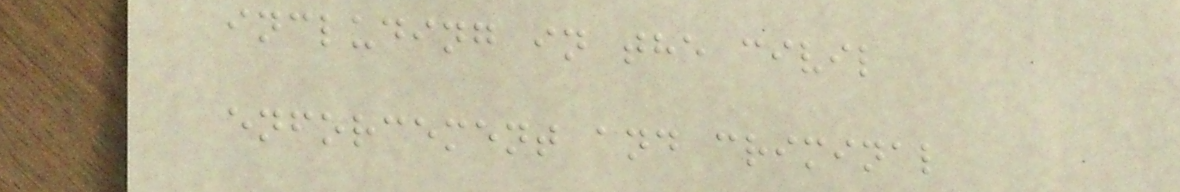including in the civil
enforcement and criminal
